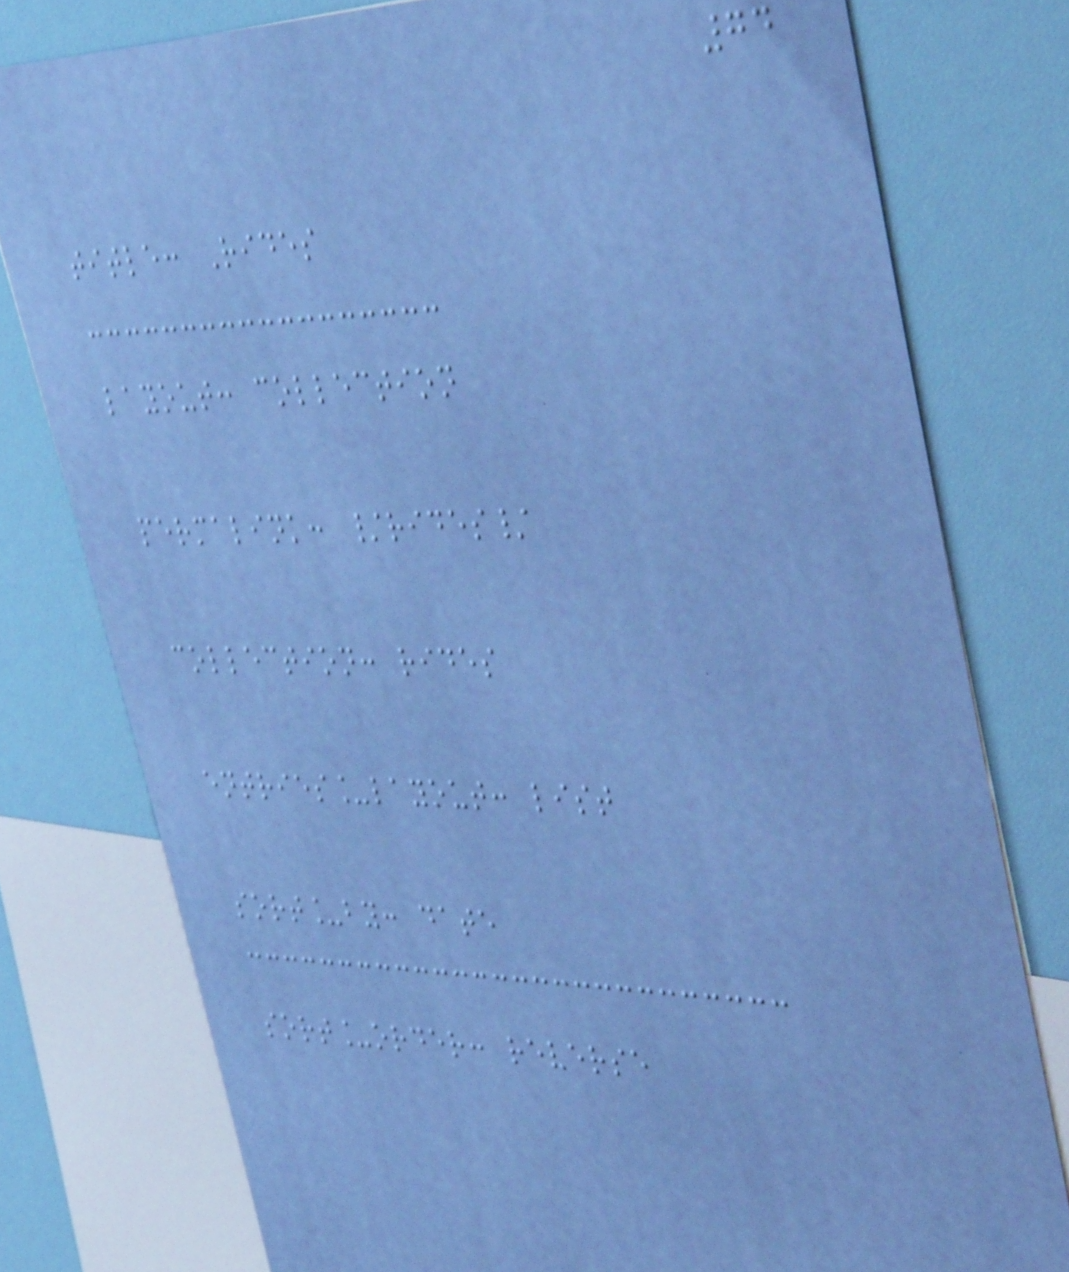74
title: Rides
layout: collection
permalink: /rides/
collection: rides
entries_layout: list
sort_by: date
sort_order: reverse
